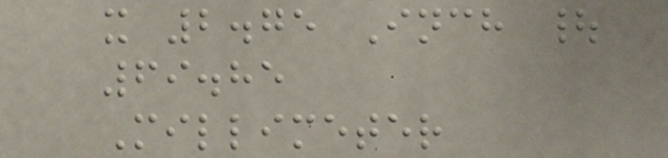x 2.75 Inch |
69.85
Millimeter
